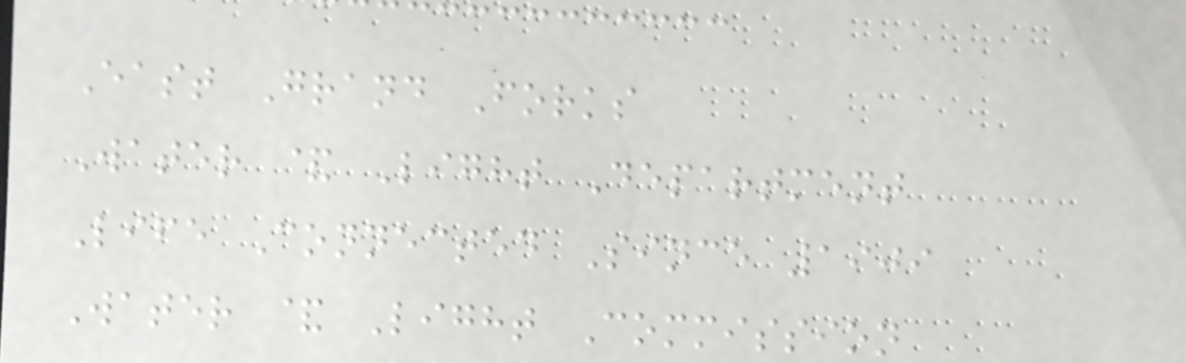East Grand Forks
Water & Light Department
Life Connected Since 1909
Water & Light Commission
